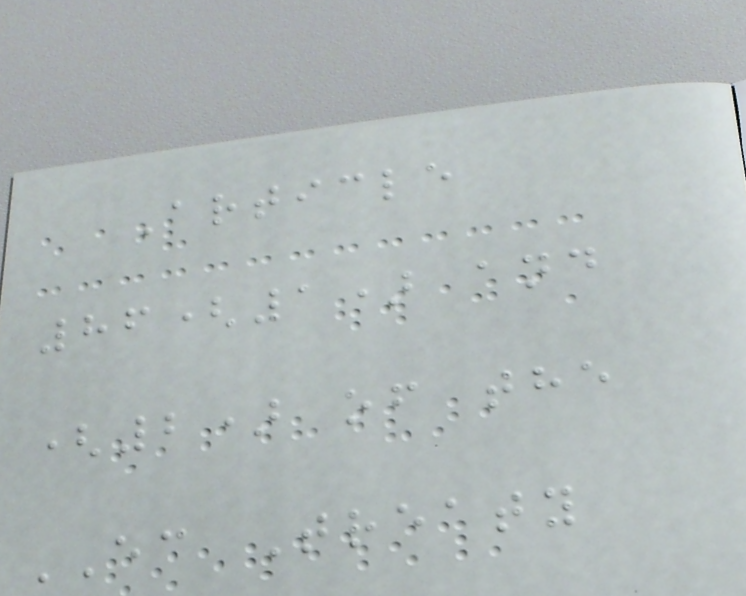Article
86(1) and
(2) of the
EC Treaty
